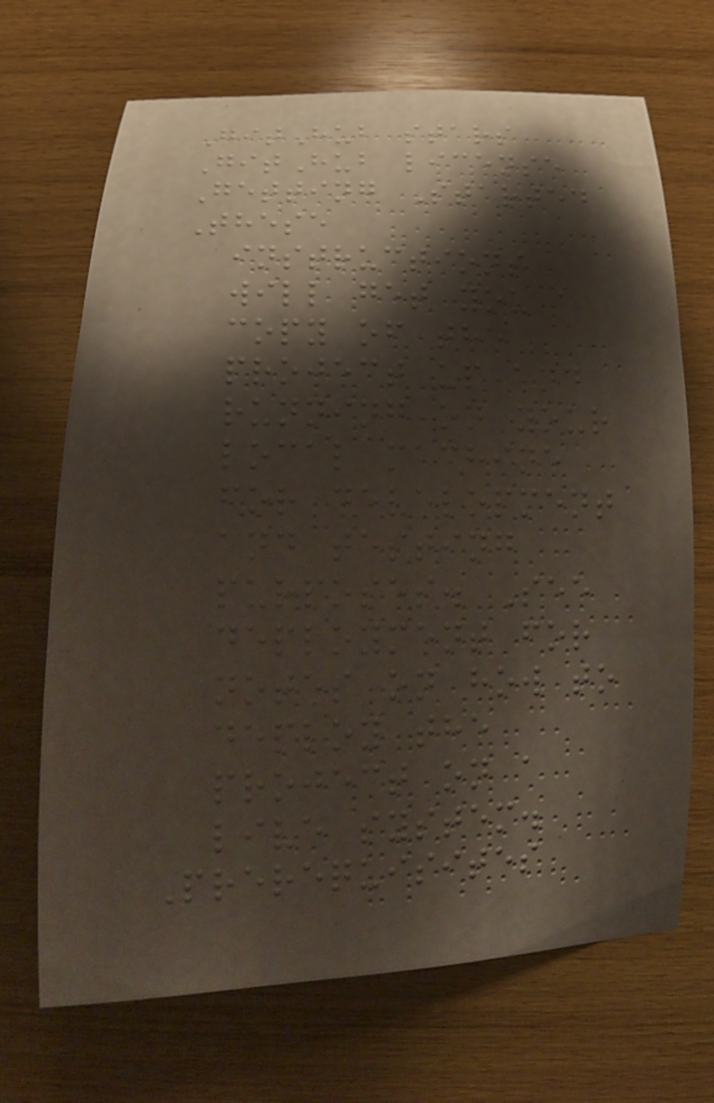GitHub stars
GitHub license
Getting Started
These
instructions
will get you a
copy of the
project up and
running on your
local machine
for development
and testing
purposes. See
deployment for
notes on how to
deploy the
project on a
live system.
Prerequisites
